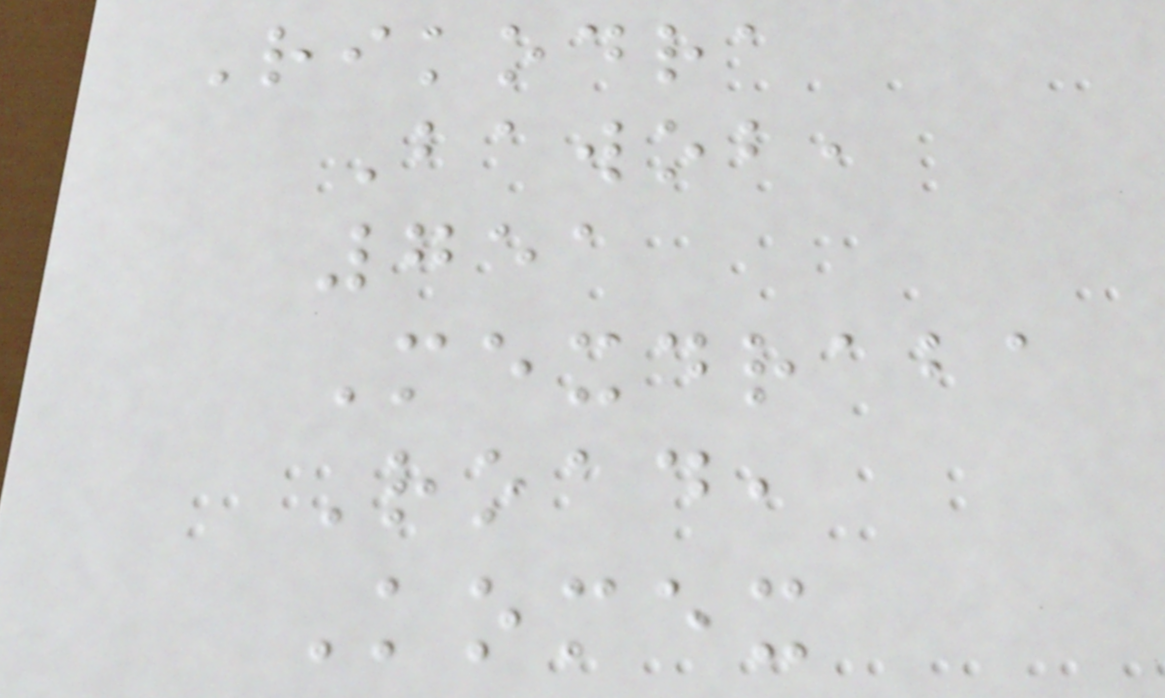Rikodra
Bawob,
751
Mexdraba
Road,
Komex
